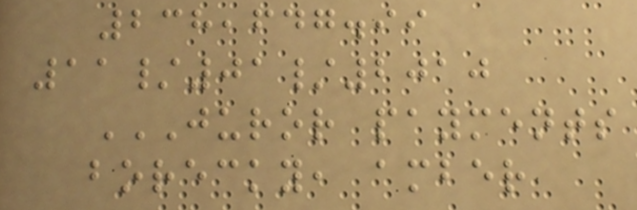238,647.99
11/01/2010
JUROR PAYMENTS
BORECKY, AMBER
